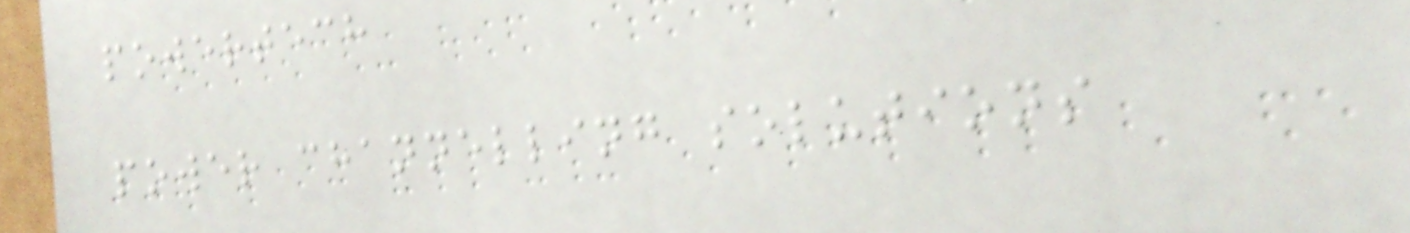powertech
power channelling solutions
